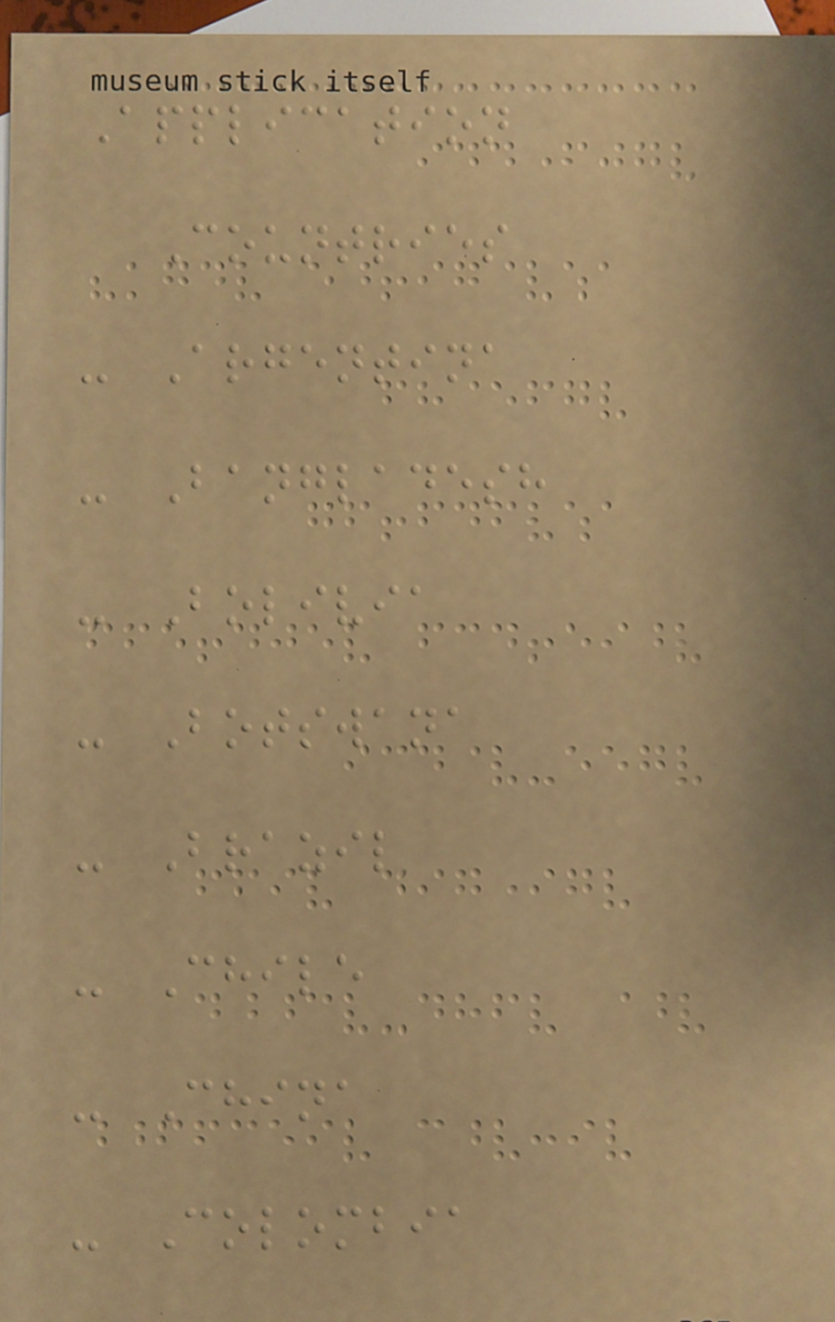Application
Countries
- Argentina
- Bangladesh
- Bolivia
- Botswana
- Brazil
- Chile
- China
- Colombia
